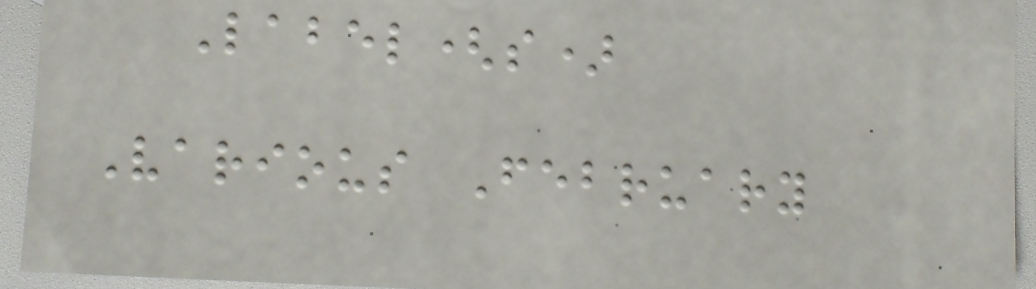Label(s)
Various February
